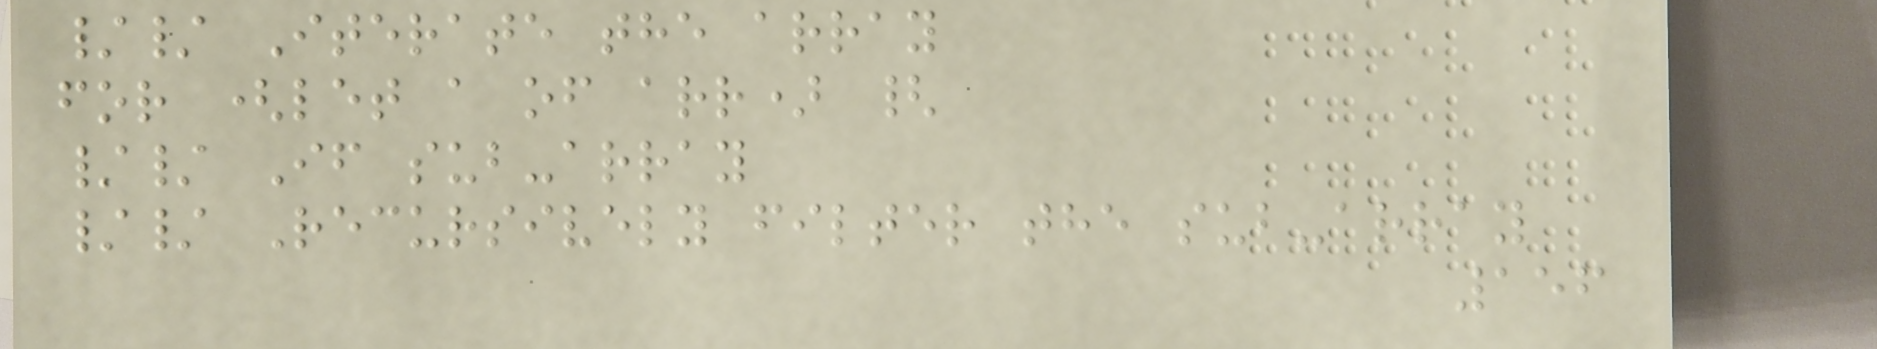// Iterate the array
for (let a of arr) {
// If sub-array
// Recursively filter the sub-array
156
